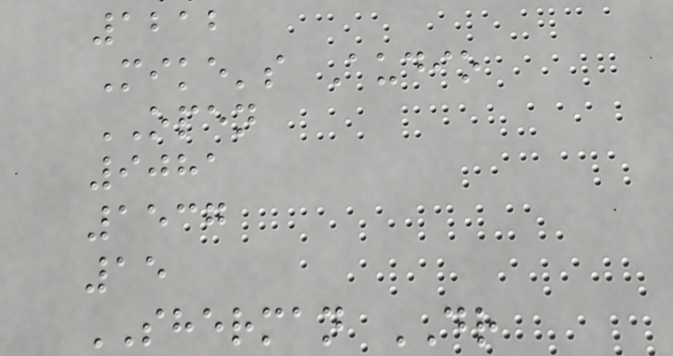1212
Mike's Audio
OPEN
9081
1537
15
SHERMAN DR
